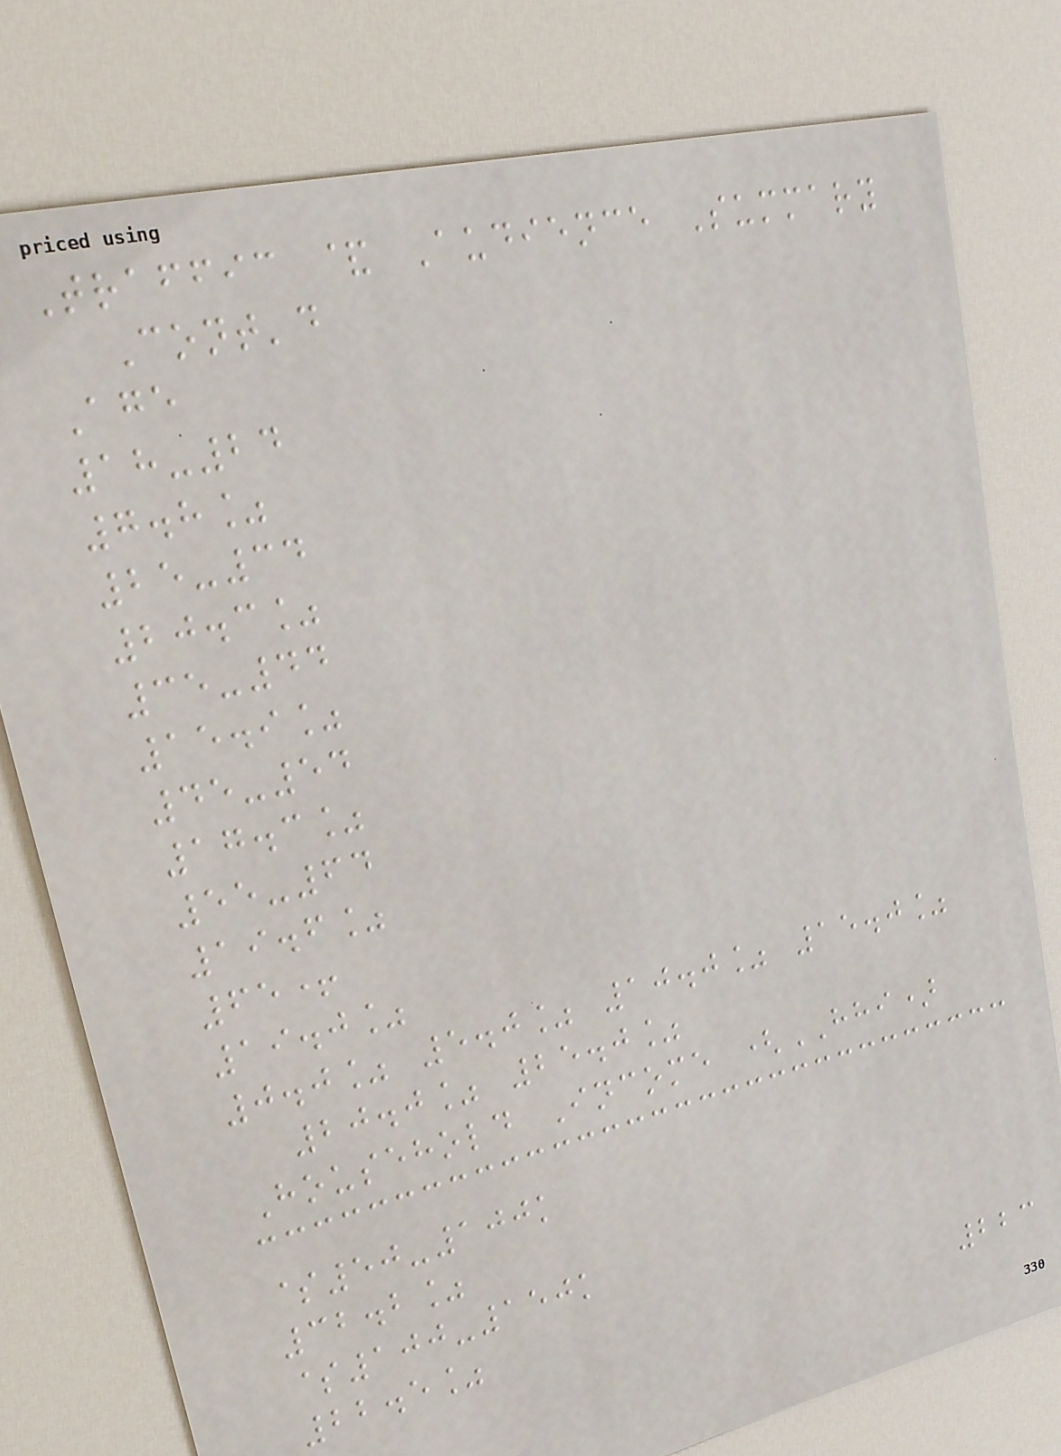Traffic & Audience Summary
Cont'd
Age
18-24
7.8%
25-34
20.3%
35-44
15.9%
45-54
17.3%
55-64
19.6%
65+
19.0%
0.0% 5.0% 10.0% 15.0%
20.0% 25.0%
Household Income (HHI)
$50-100k
32.2%
$100-150k
22.5%
223
